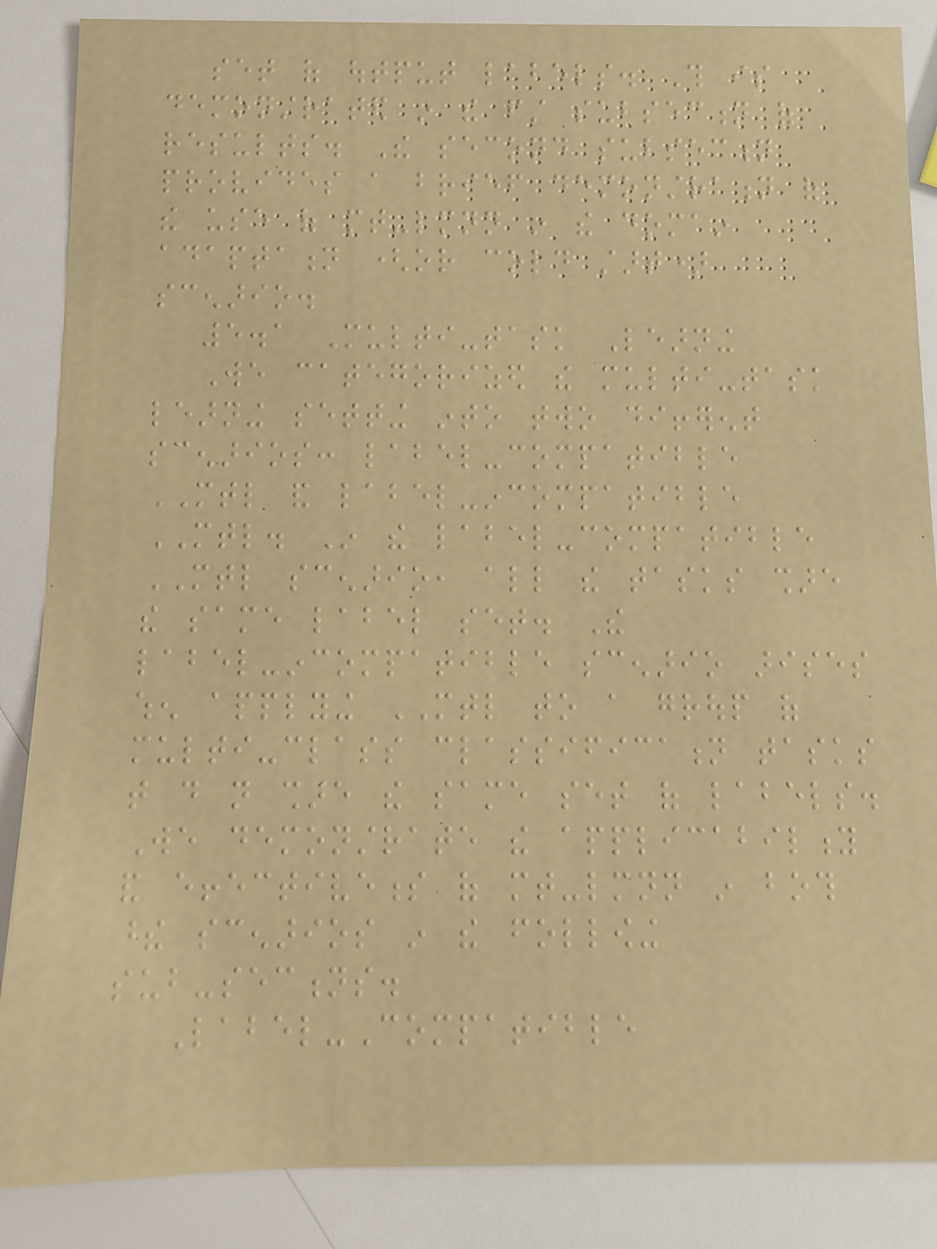set of output labels. This is
demonstrated in the first subsection of
results. The second subsection
provides a brief demonstration of
the use of mt-lmnn in the domain
adaptation (or cold start)
scenario.
5.1 Multi-task Learning
We categorized the multi-task
learning setting into two different
scenarios: label-compatible
MTL and label-incompatible
MTL. In the label-compatible
MTL scenario, all the tasks share
the same label set. The
label-incompatible scenario arises
when applying MTL to a group of
multi-class classification tasks
that do not share the same set of labels.
We demonstrate the applicability
and effectiveness of mt-lmnn in both
these scenarios in the following
sub-sections.
Label-Compatible
